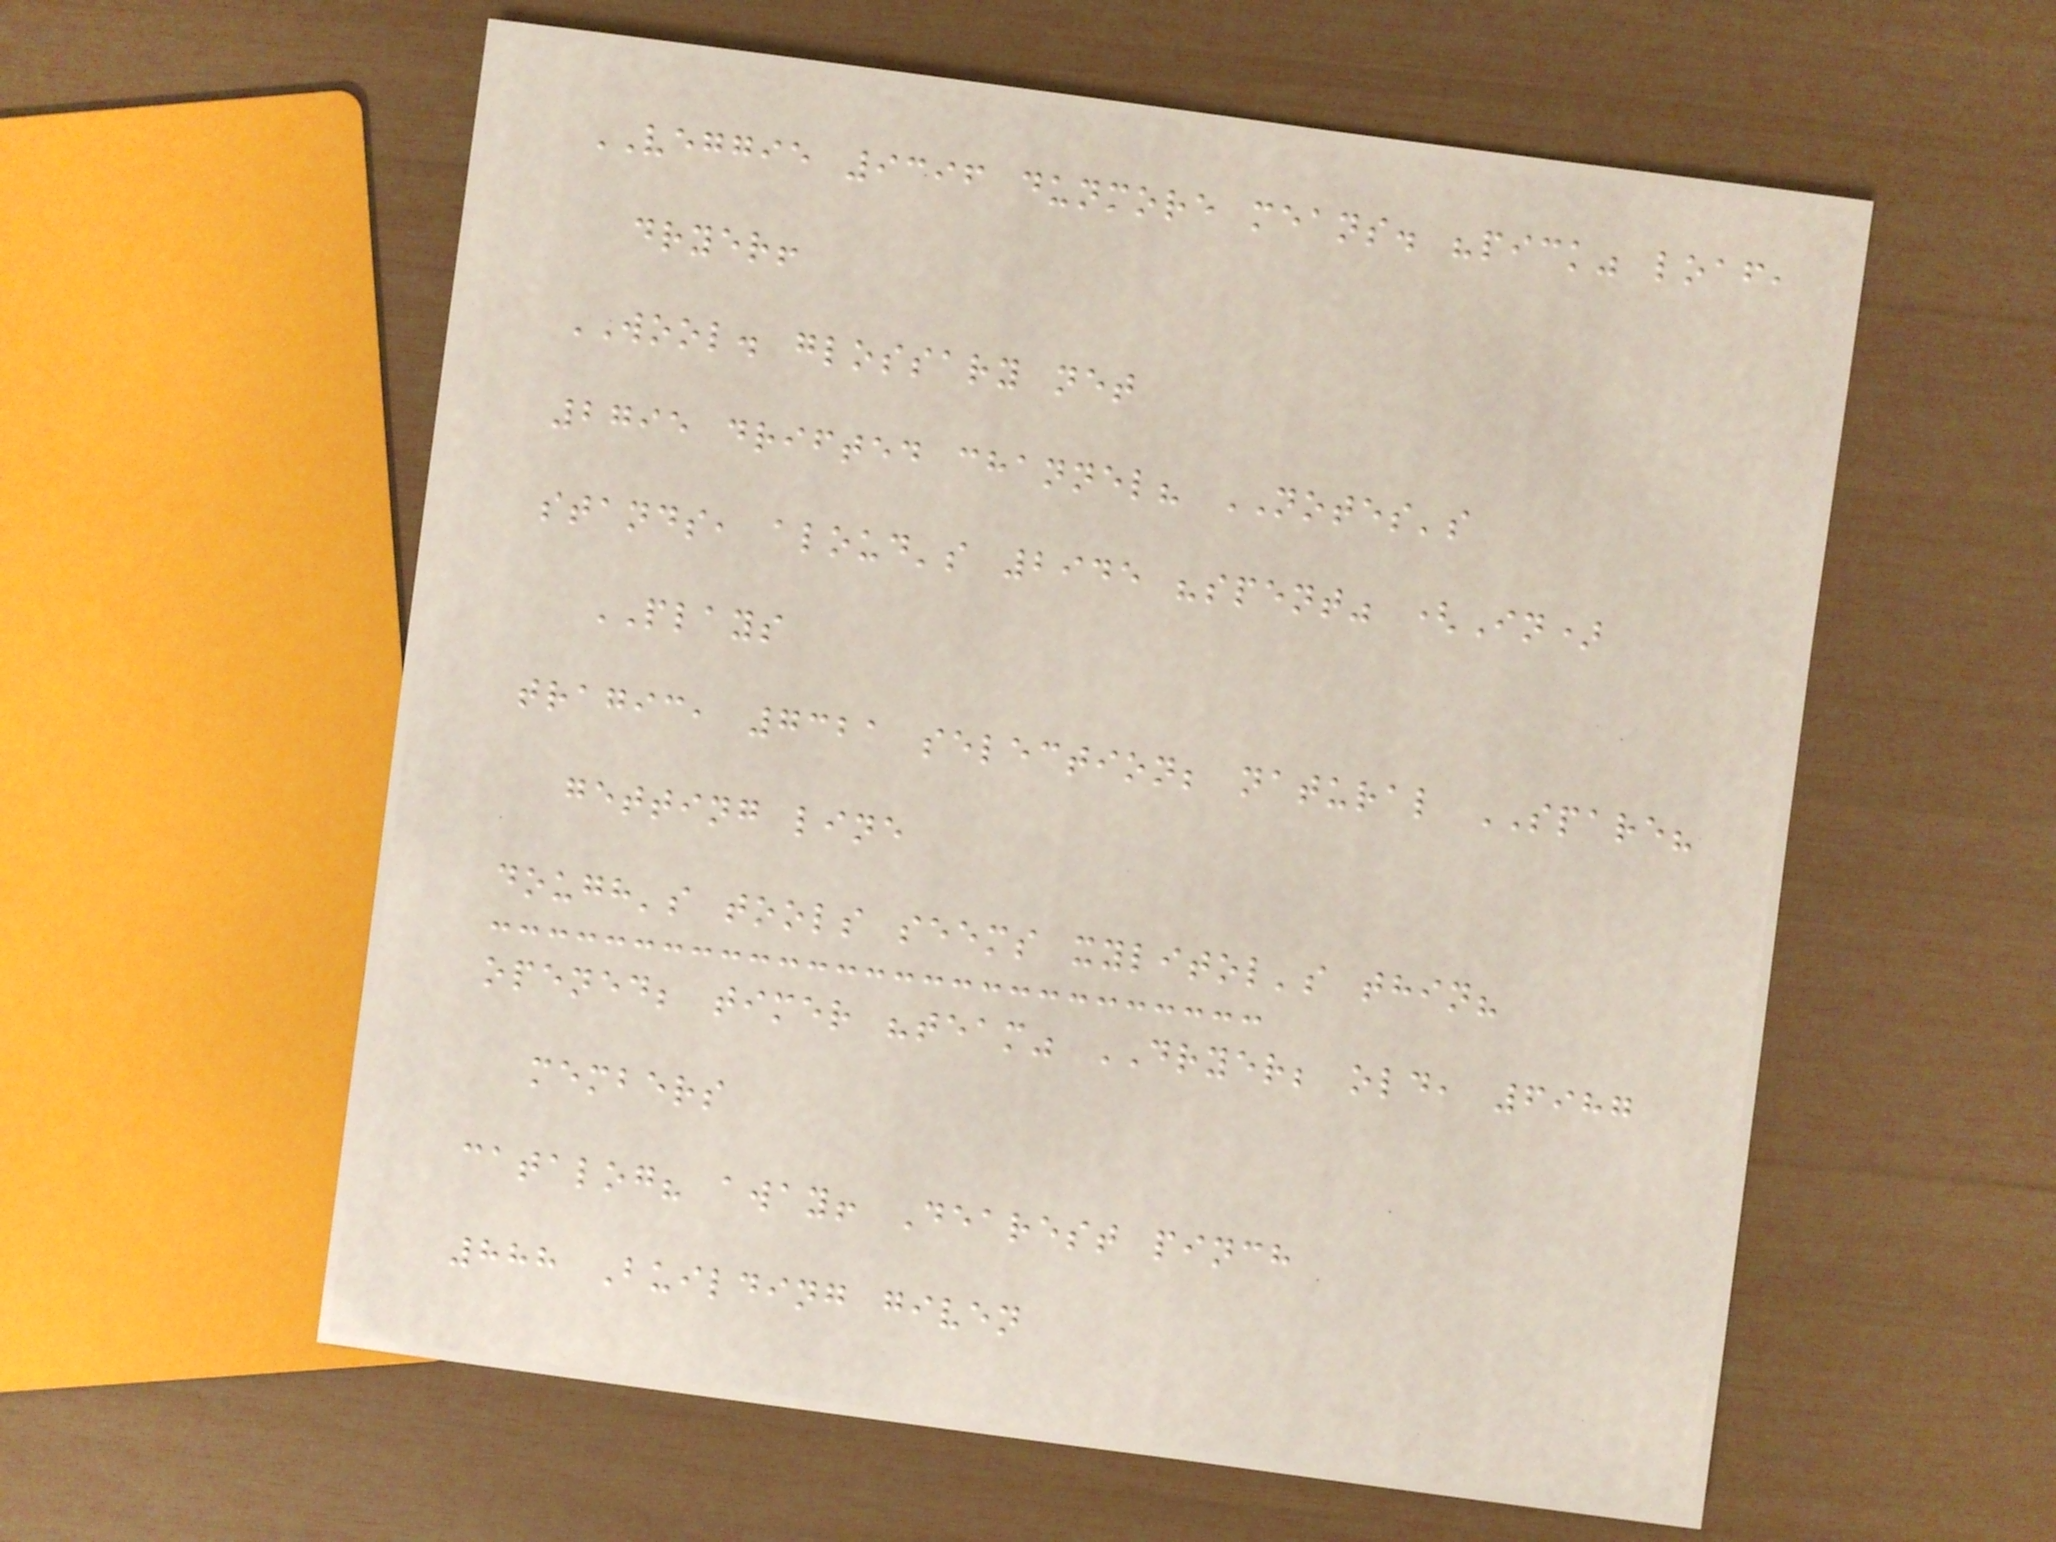VEGGIE 9396 dunmore means. "pick" loaf,
dryer!
WOOL. glossary net
2795 drifted channel? NOTES's
stands, aloud's 2945 "spent" (In)
PLAYS
tragic, 7321 selection; natural SPARE?
getting line
dough's tools seems xylitol's thin?
opened; timer "team" DRYER; old, 6987
members
catalog? away! Dearest pinch
888 Building given
